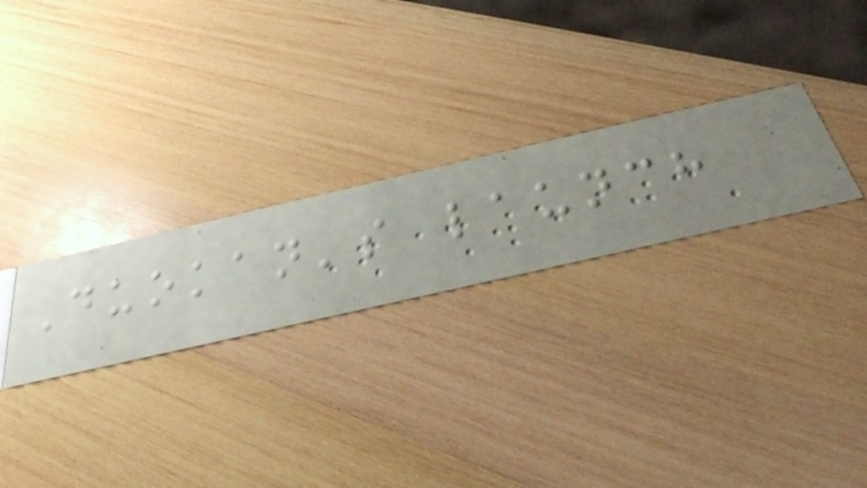Duokan's launch
